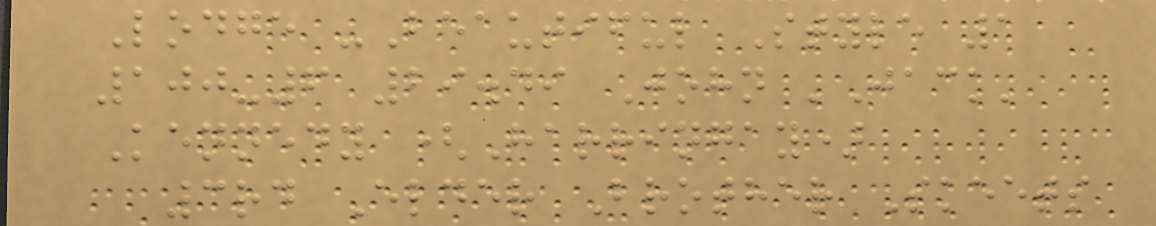Lodge -Beautiful Style 1
100-6 29.49 John 'Jack'
Kennedy (Harringay)
3rd Elder Brother Skeets
